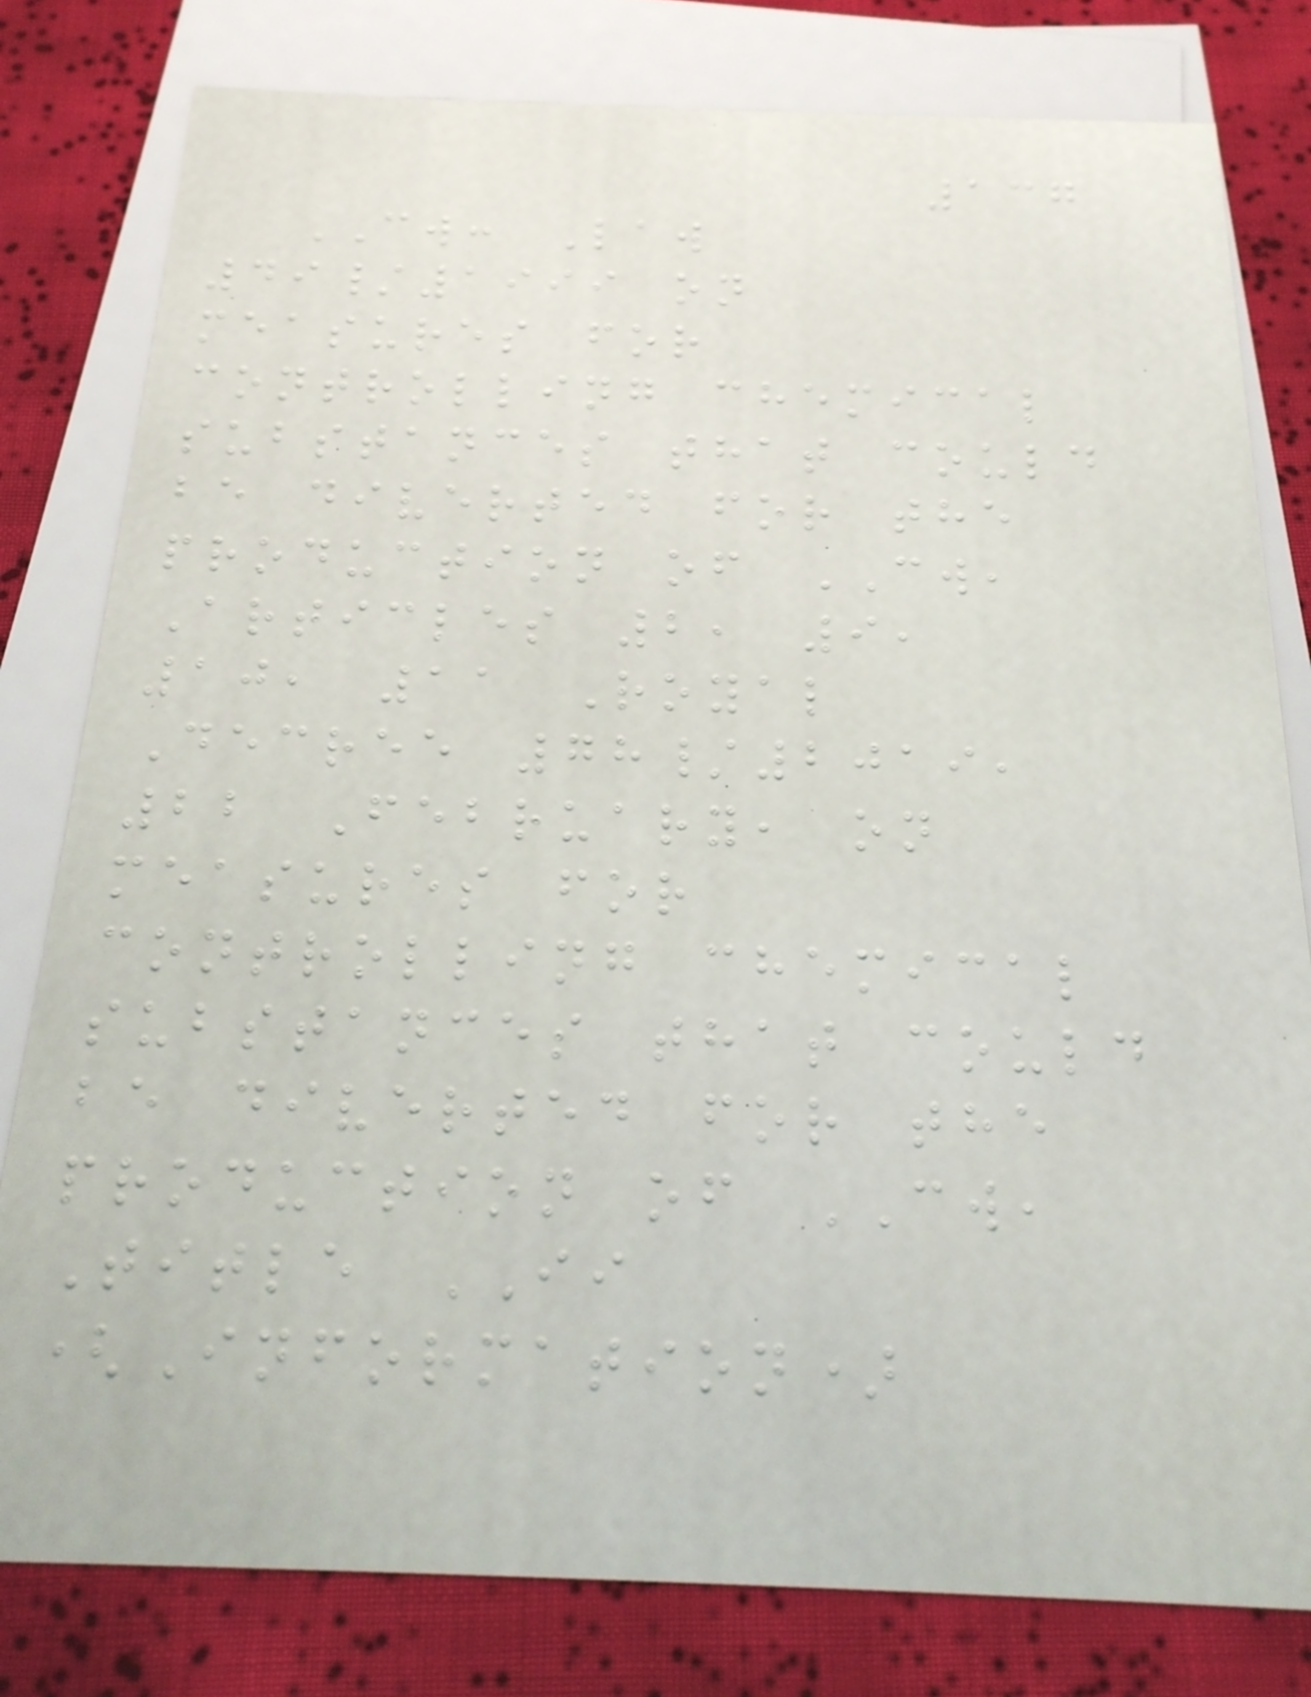137
CW: Law
49/1999 on
measures for
controlling chemical
substances that could
be diverted for the
production of CW,
Articles 2, 9,
10, 11 Royal
Decree 78/2019,
22 February, on
measures for
controlling chemical
substances that could
be diverted for the
production of CW,
Title II
(Information)
